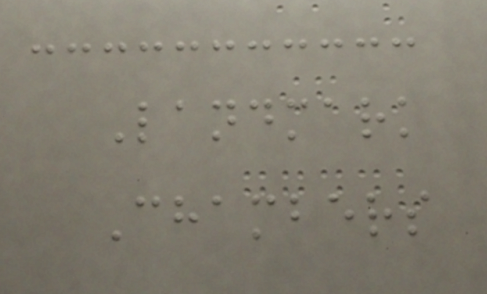Landmark
Chambers
